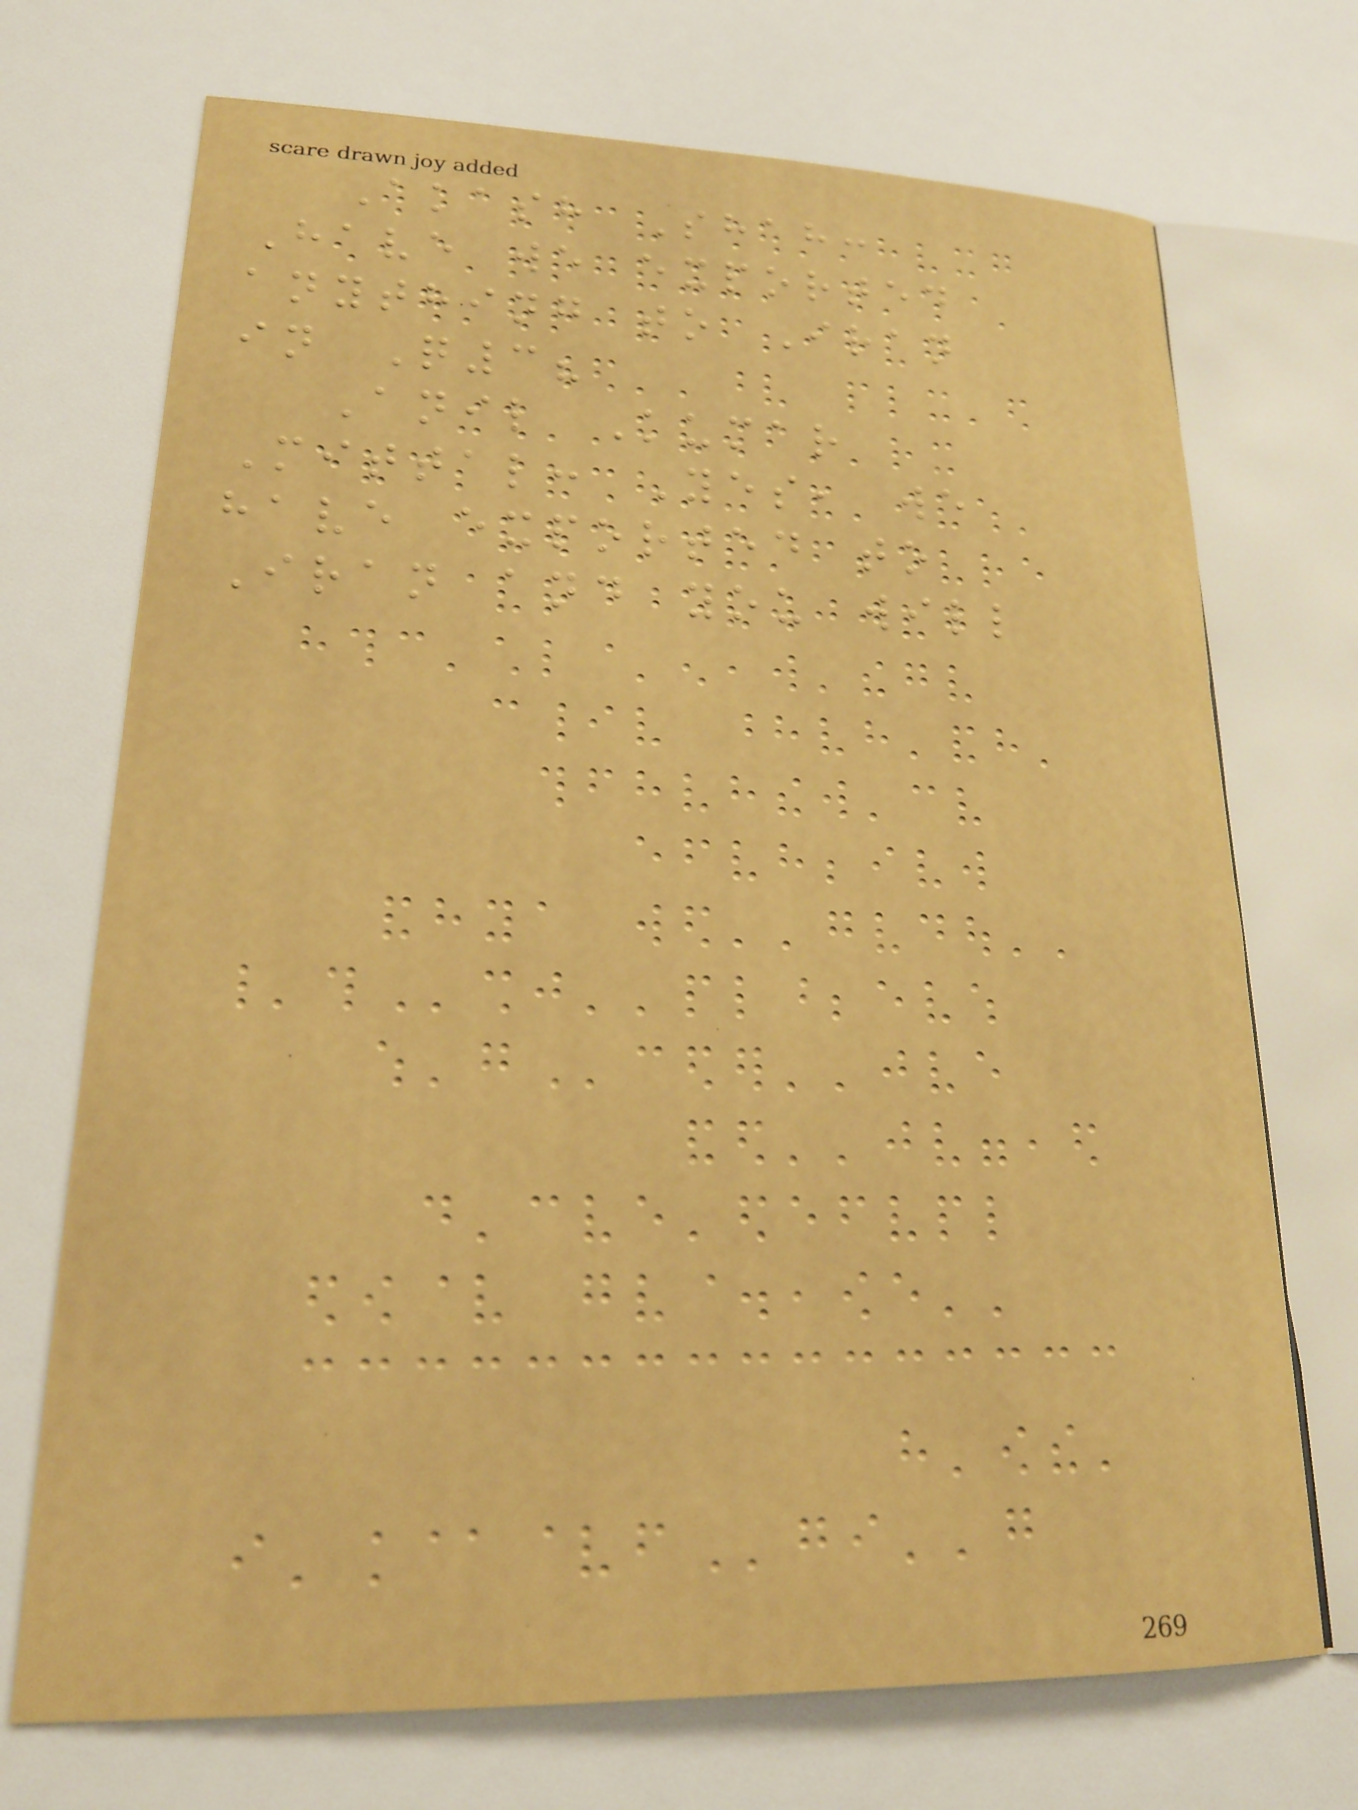Akash Shah:
Have we exported
anything to Iran
in Q3?
Anil Kumar
Mittal: Yes, we
have exported to
Iran and you will
